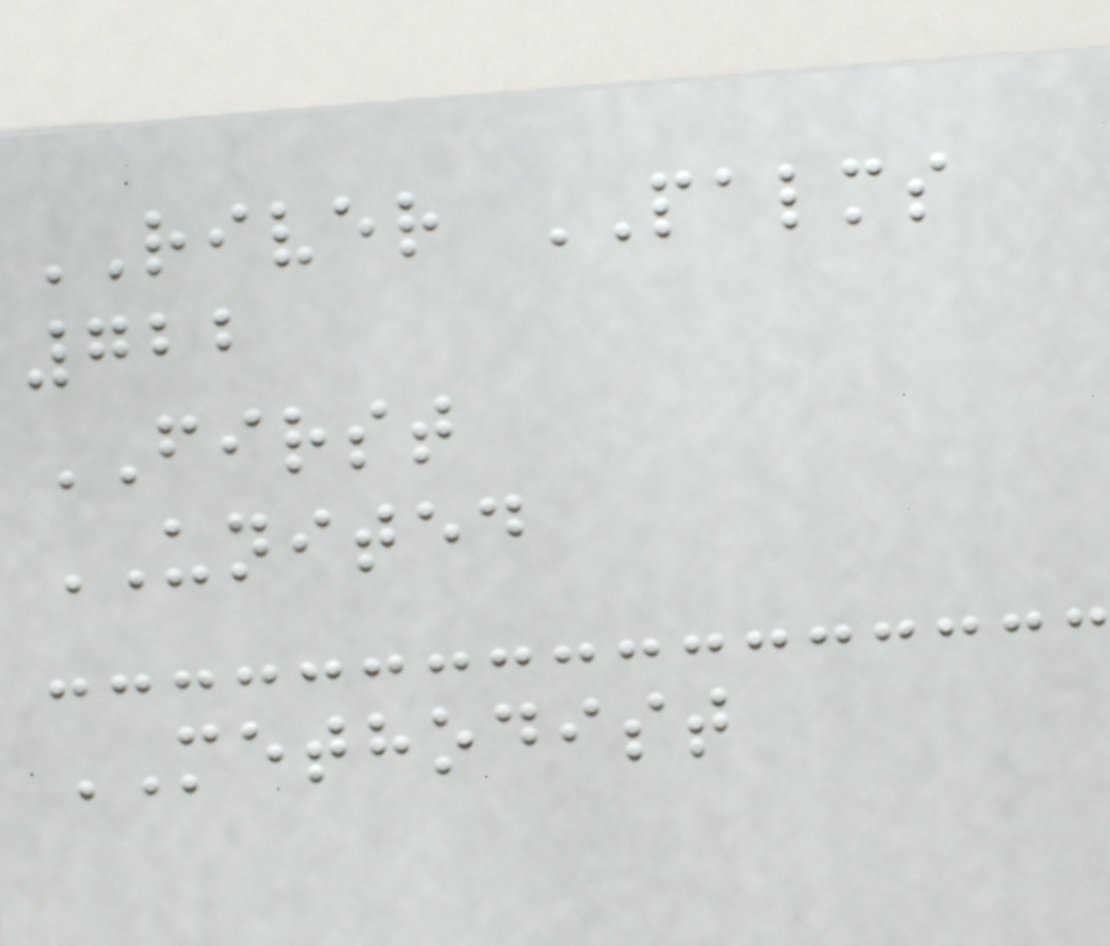RIVER PALMS
722
FIRST
UNITED
METHODIST
